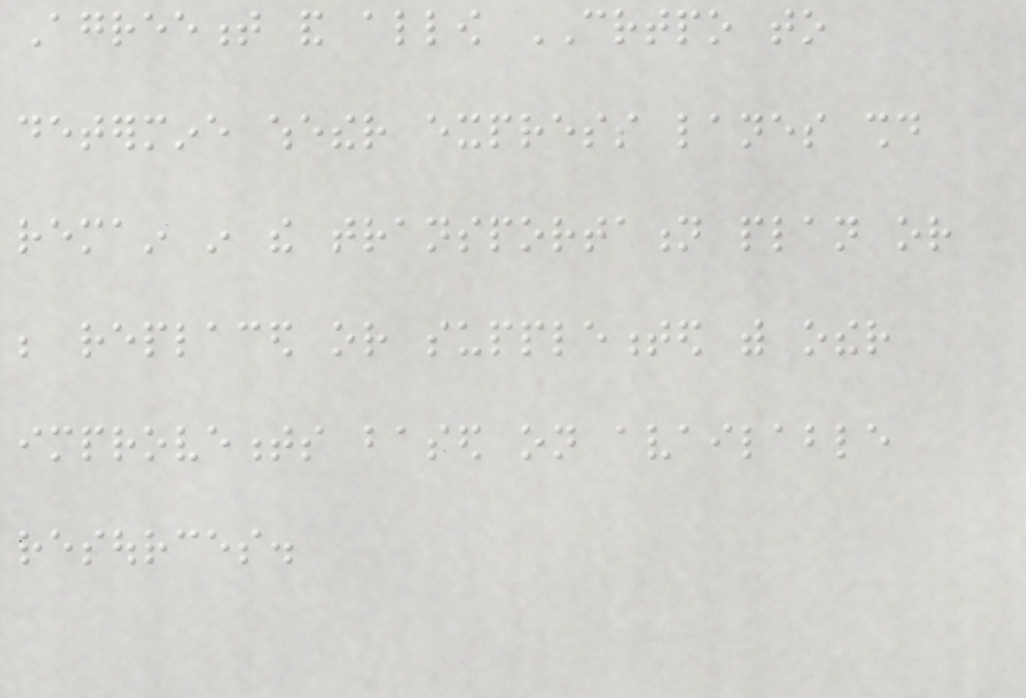Agreement and allow CRTPO to
determine whether express lanes should
remain in the transportation plan or
be replaced or supplemented with other
improvements based on available
resources.
